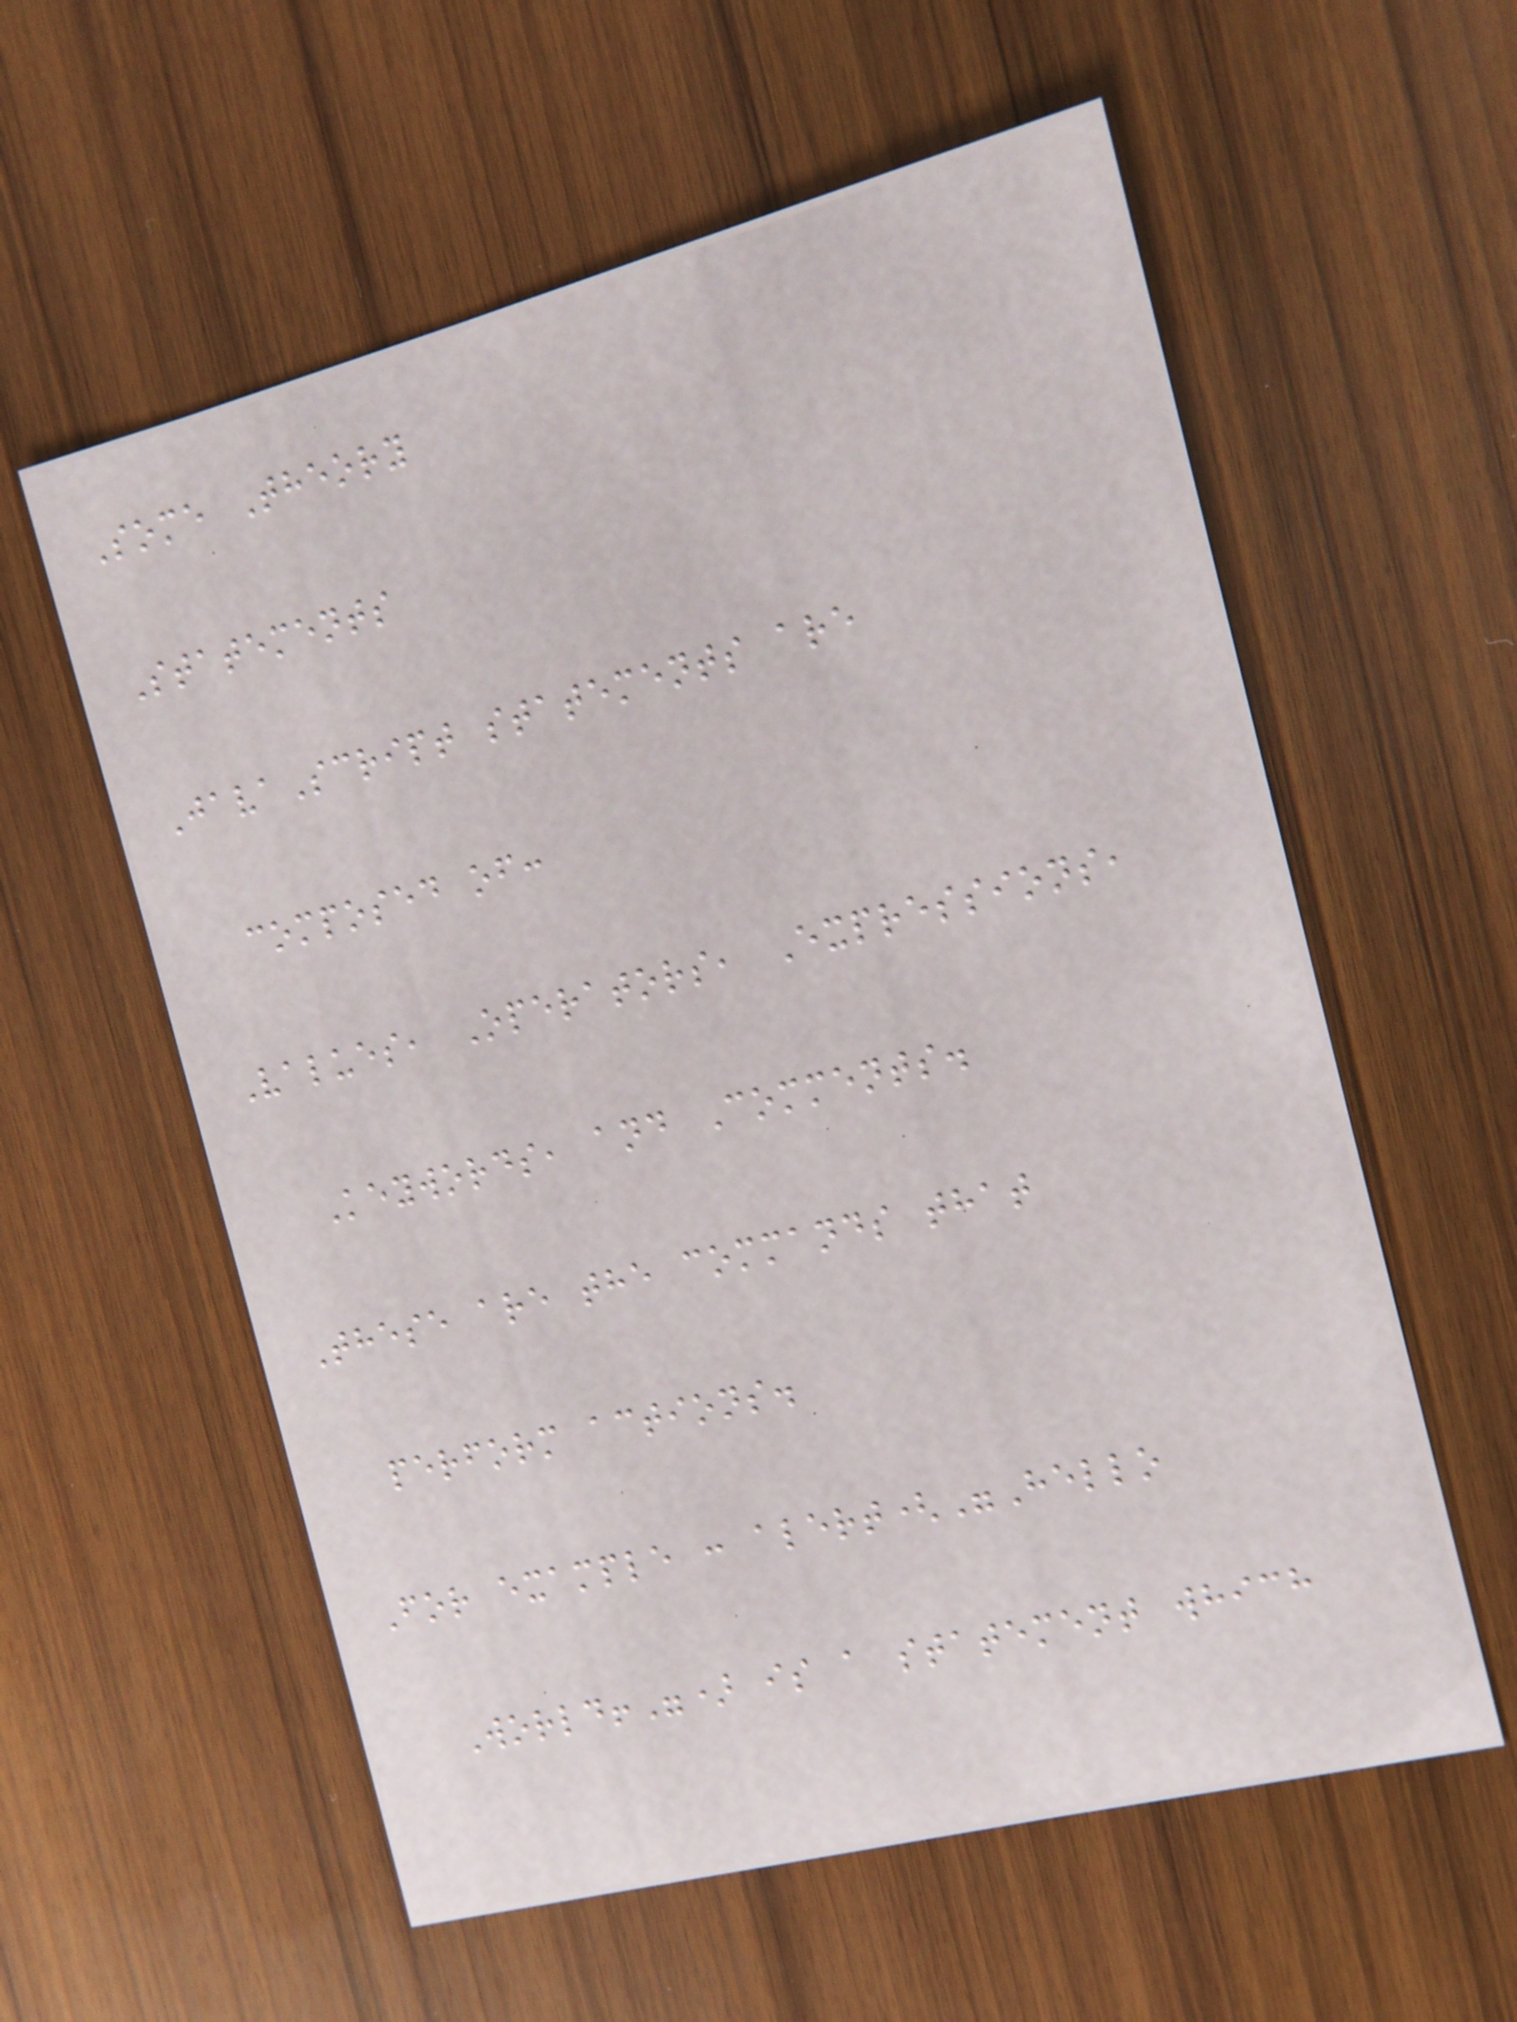Some Theory
Statements
JavaScript statements are
composed of:
Values, Operators, Expressions,
Keywords, and Comments.
These are the commands that
perform actions.
For example : alert("Hello
World!") is a statement which
